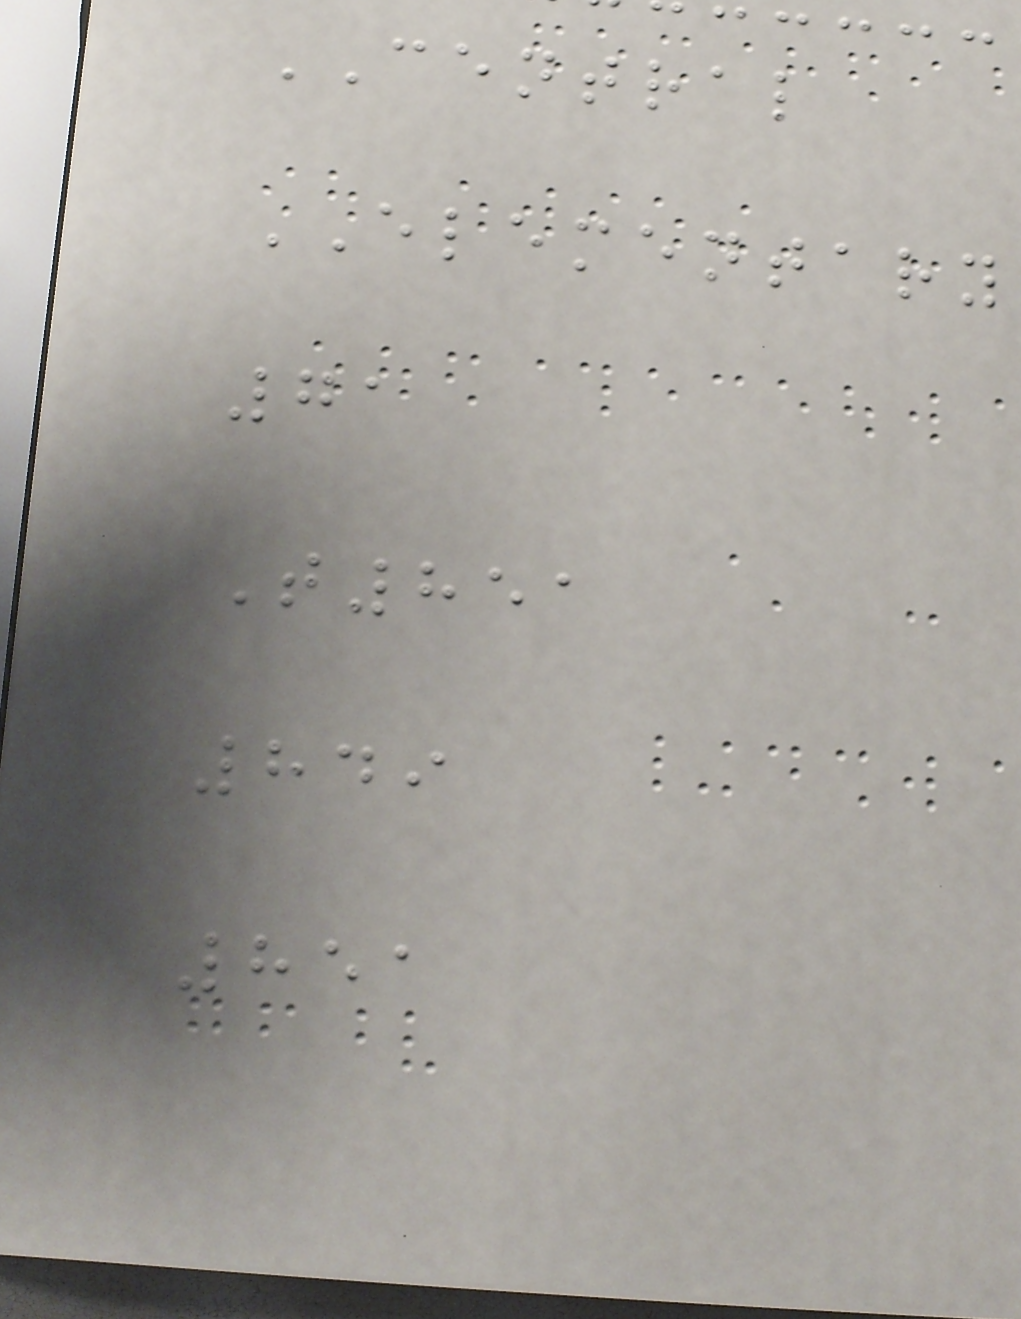CENTRAL
ELEMENTARY
71
T851
849
851
